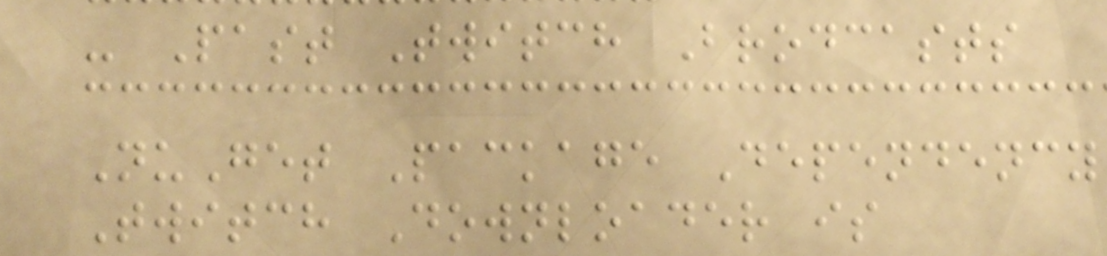- Past Twitch Brodcasts
NuGet Package Dependency
Twitch Downloader is
